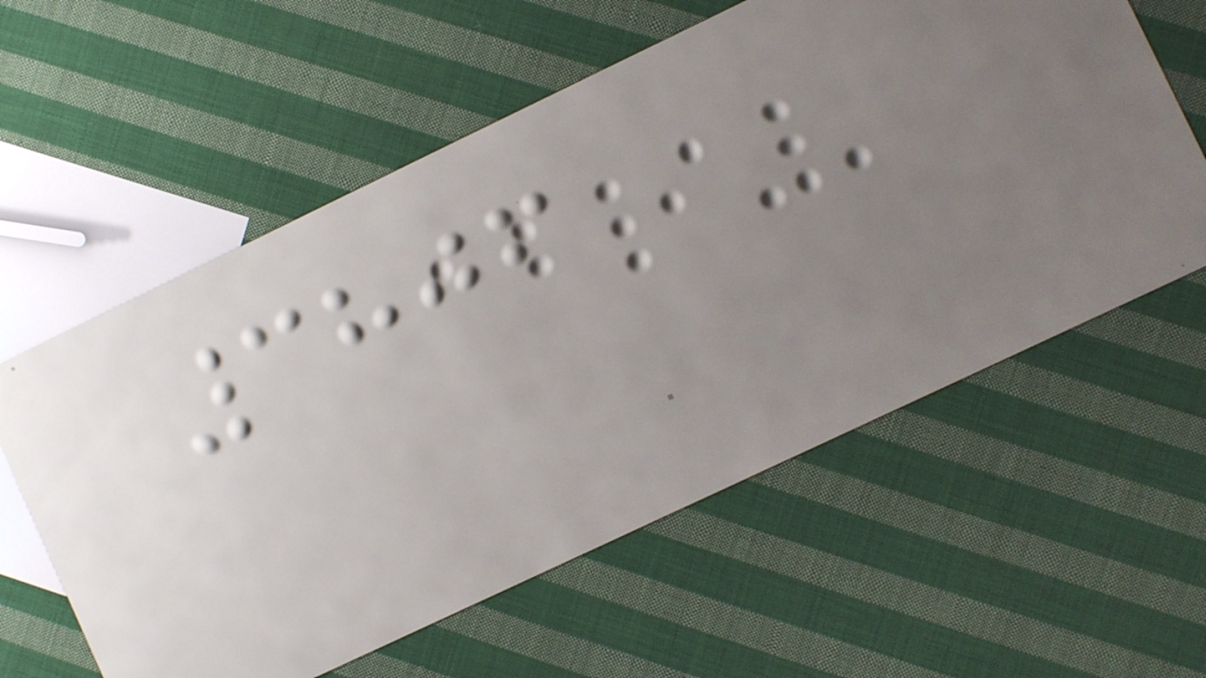3806
